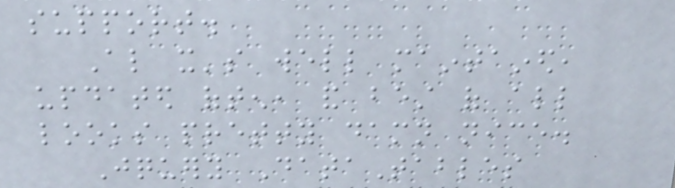support.
Also it's well maintained,
updated often, and best of all
looks pretty damn nice.
Jquery DataTables
